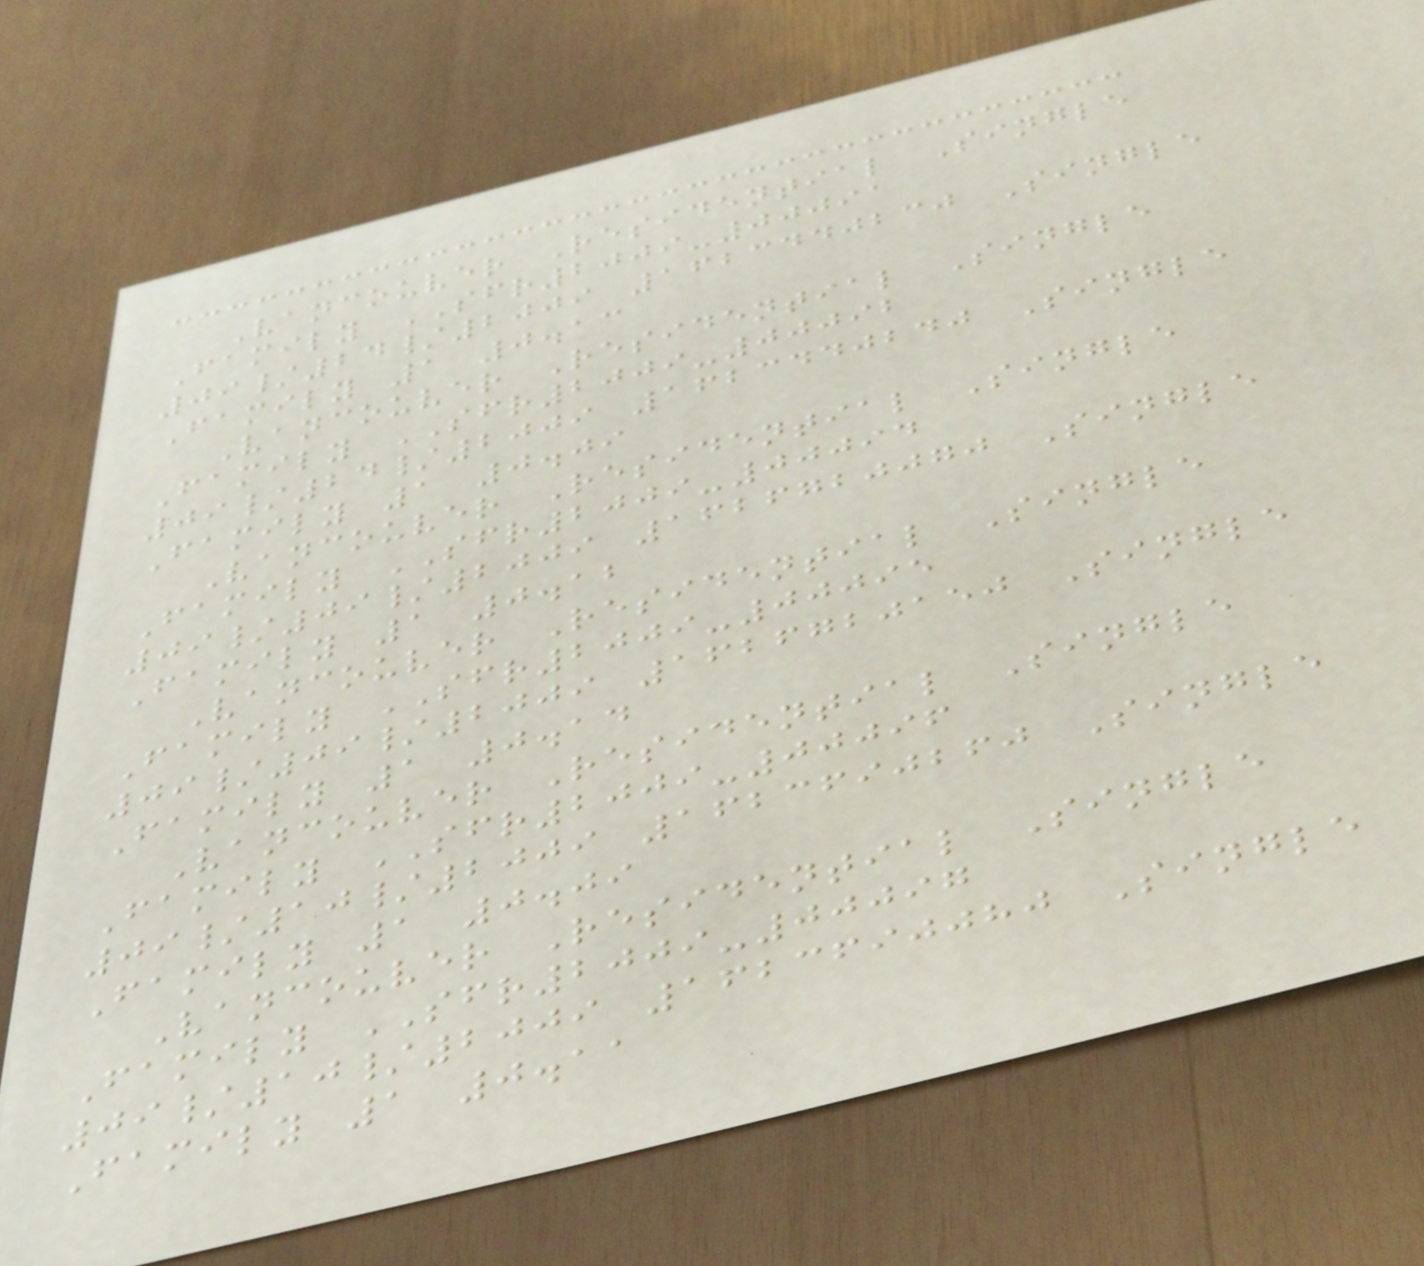Vancouver Residential Single
Family SFR2009-00091
09/24/2009 1623440230 Single
Family 1 0.13
Vancouver Residential Single
Family SFR2009-00092
09/24/2009 1623440240 Single
Family 1 0.09
Vancouver Residential Single
Family SFR2009-00094
09/09/2009 1626720070 Single
Family 1 0.12
Vancouver Residential Single
Family SFR2009-00095
09/09/2009 1626720150 Single
Family 1 0.14
Vancouver Residential Single
Family SFR2009-00096
09/10/2009 1623690260 Single
Family 1 0.09
Vancouver Residential Single
Family SFR2009-00097
09/10/2009 1623690080 Single
Family 1 0.11
